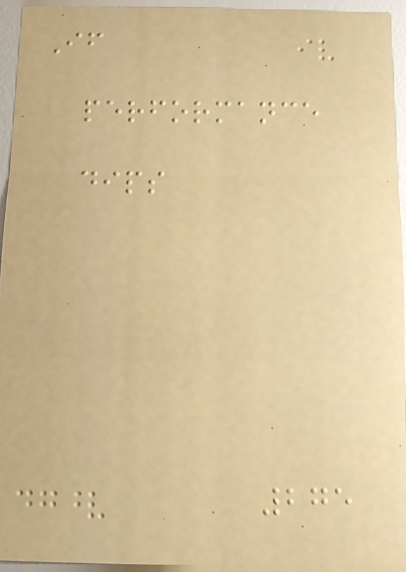If
performance
dips
275
